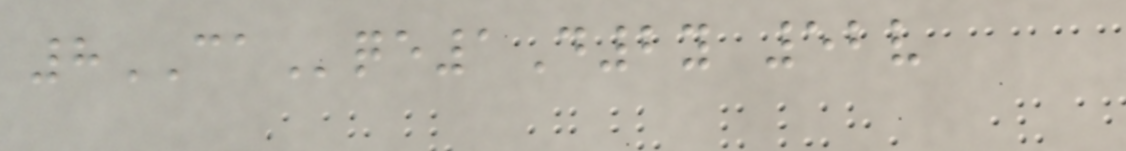8CAqe1D2y 52v
